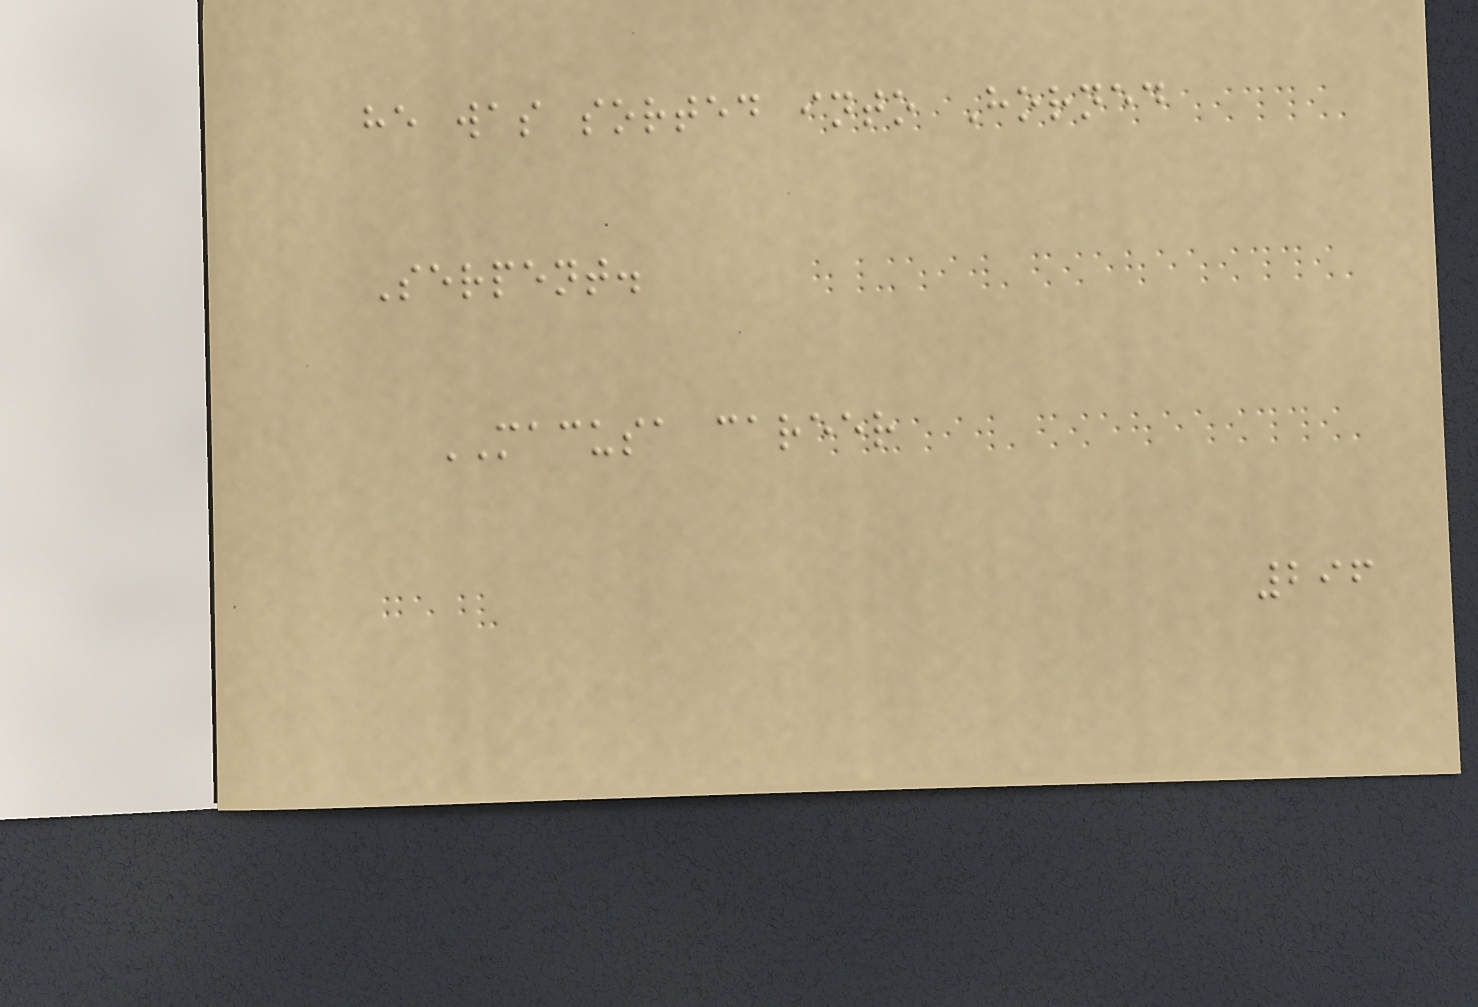he was sorted into Horned
Serpent.
MACUSA career
296
